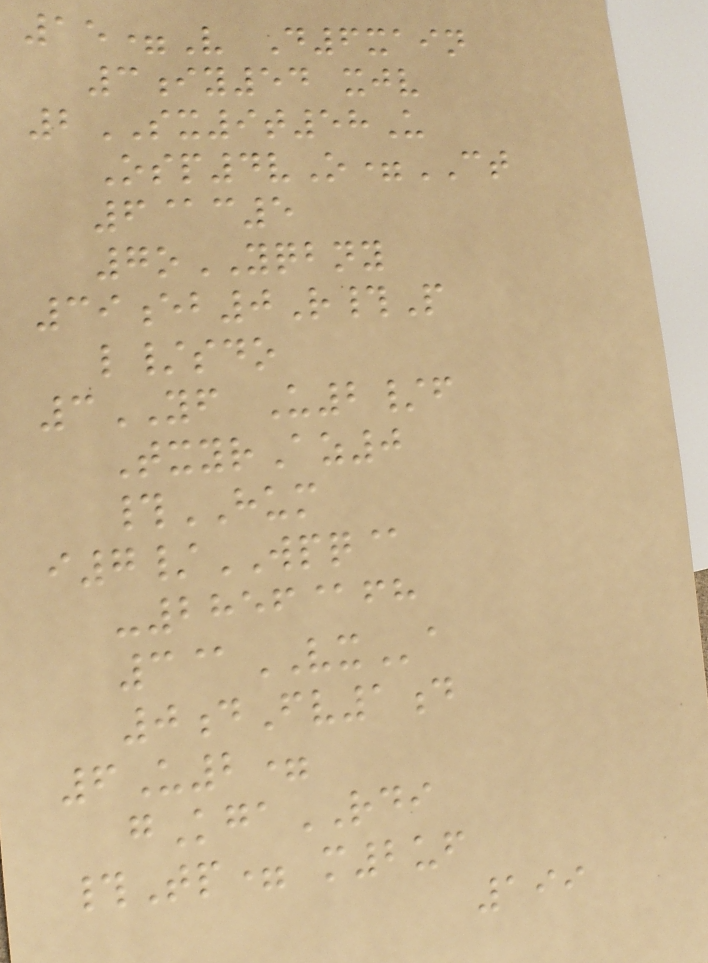15=V D6xain
3iy54 xjv
2SX9t58U
Osp4vO=CT
6@c5
7oYQBNY
39eb0R#P
l/sdo
3YF U2/f
TxyrAz0
#HUM
i7/WPQ@
-2856@fh
3@VXa
0dFv1d
6U2=
gKgaRDI
#Tp= m2uf
199
